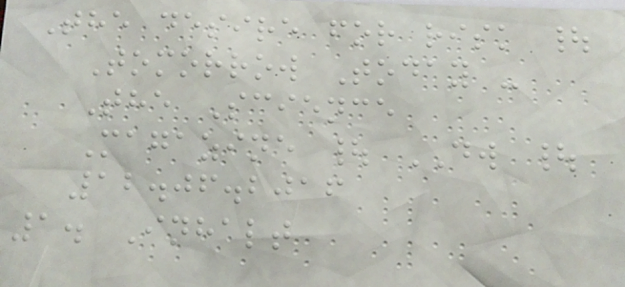The desire for risk |
Tomorrow Today -
The Science
Magazine | DW |
12.06.2016
1. Inhalt
